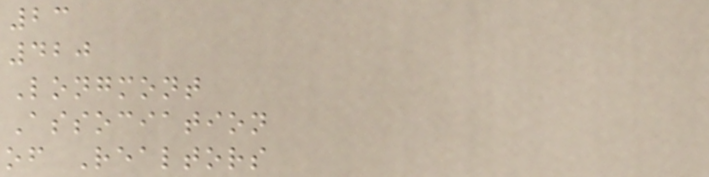23
420
Longmont
Association
of Realtors
